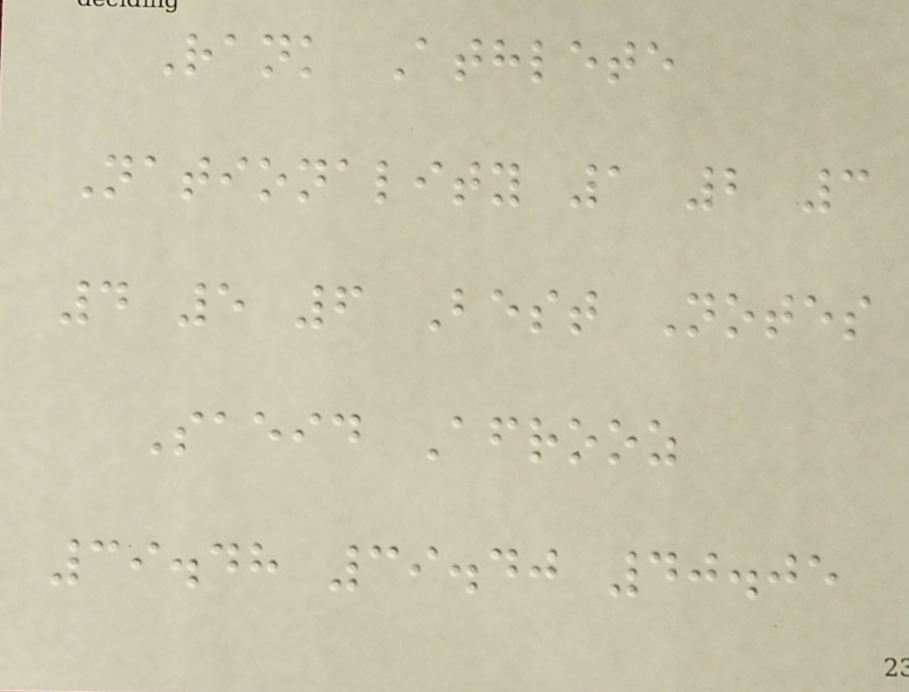Rank Athlete
Nationality 1 2 3
4 5 6 Best Notes
Saeid Afrooz
39.48 39.40 40.05
